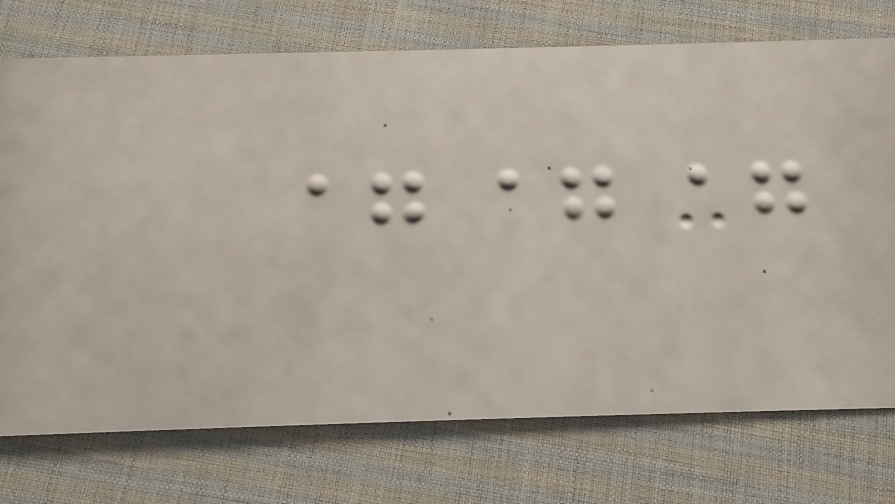===
